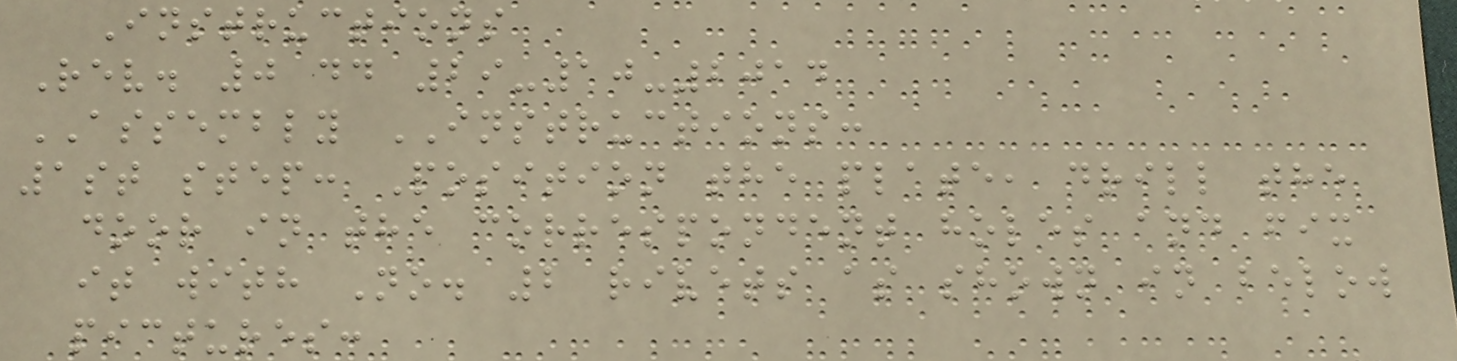Instructions
Rev. 0 dd 29-10-2014
ASSEMBLY INSTRUCTIONS:
1st step: Position the plate, drill the
door in the correspondent holes and fix
it with No. 2 rivets as shown in below
pictures:
